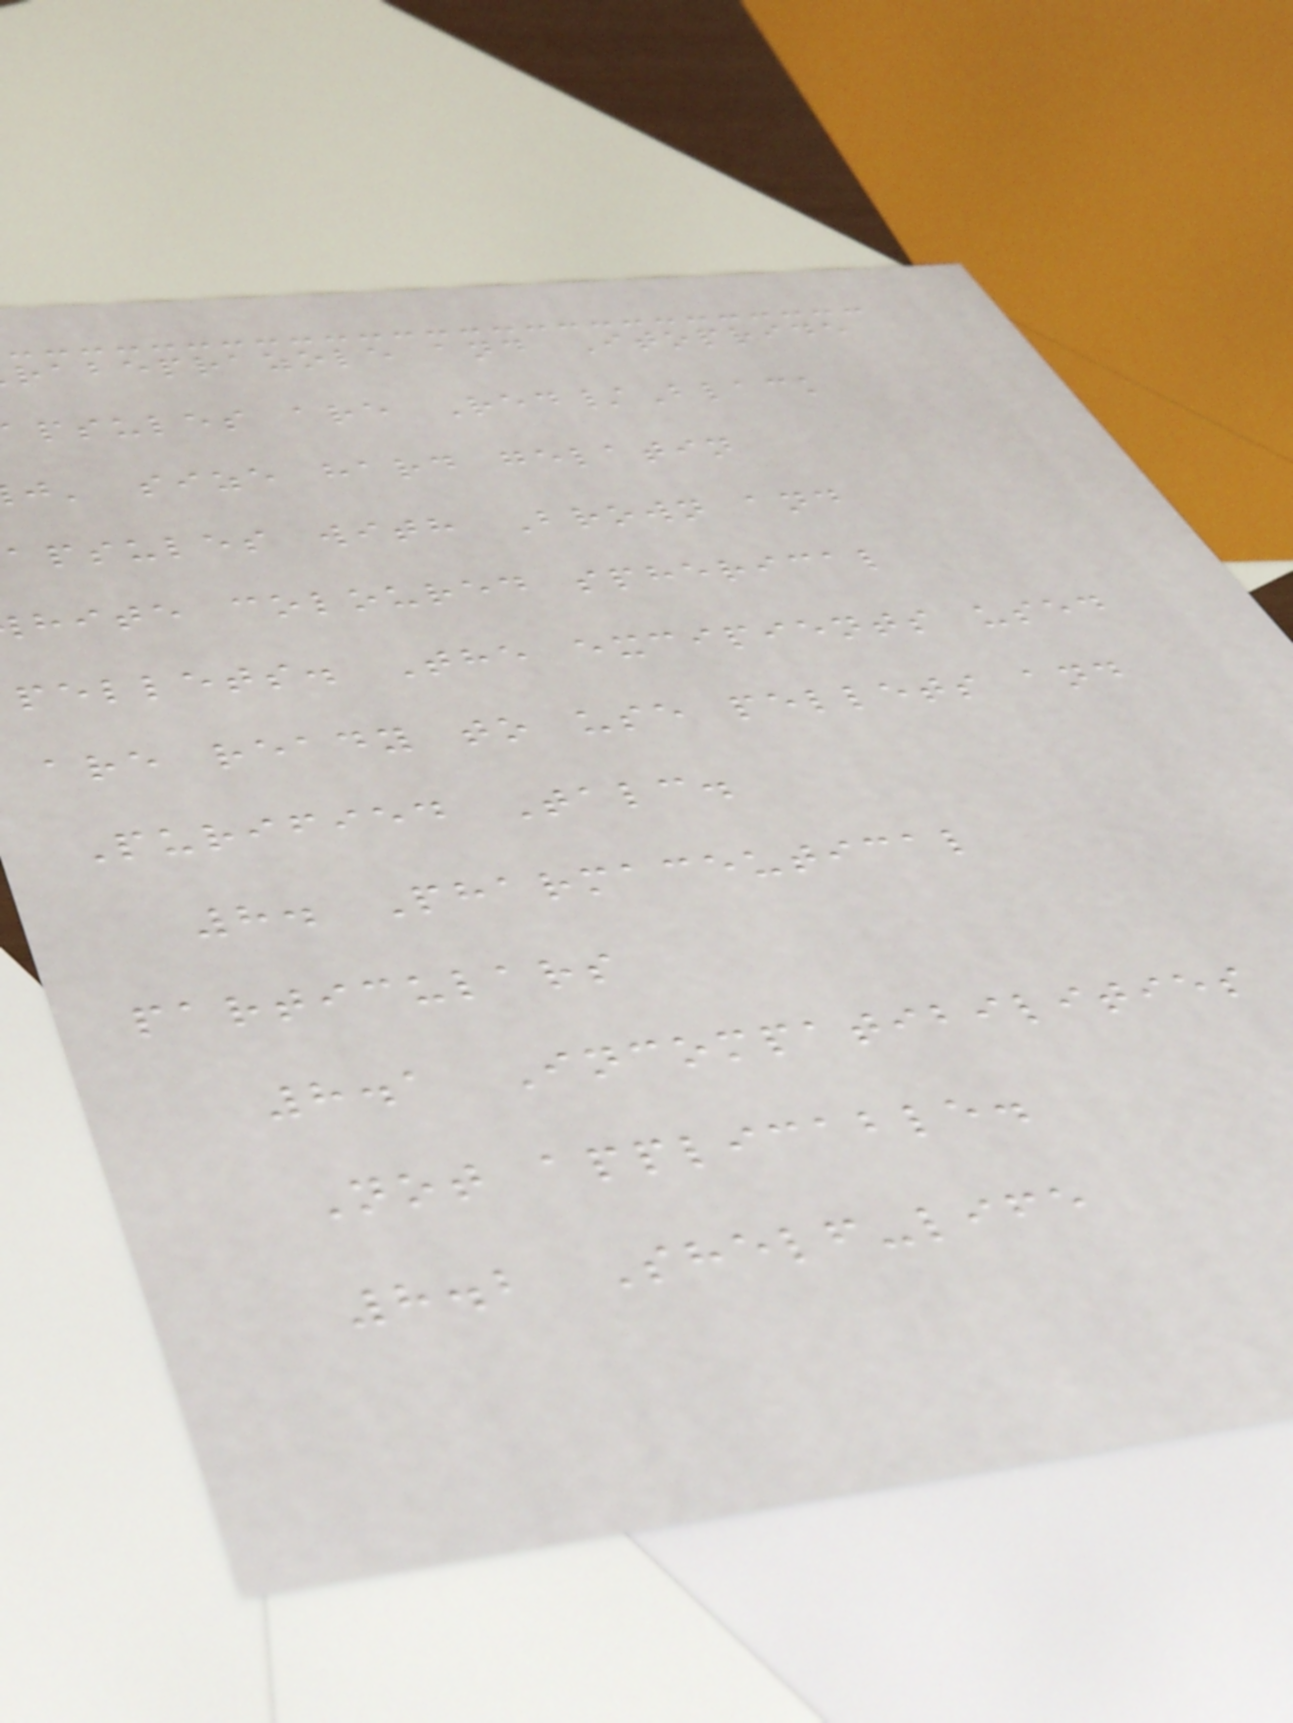rabeprazole and Itopride
psules are Red/Black
j' size hard gelatin
apsules with Brown and
hite coloured spherical
pellets. The excipients used
are ready to use pellets and
Purified Talc.
8. Pharmaceutical
particulars
8.1 Incompatibilities
Not applicable.
8.2 Shelf-life
